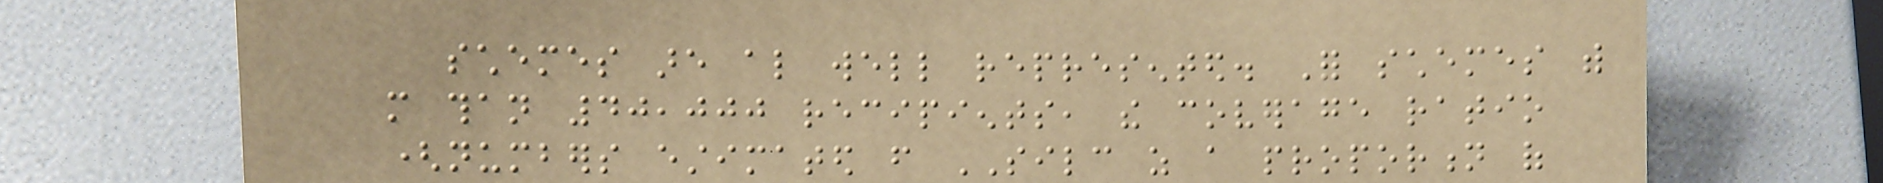schemes are also well represented. For schemes with
more than 40,000 recipients, the coverage ratio
(numbers estimated from SILC as a proportion of
